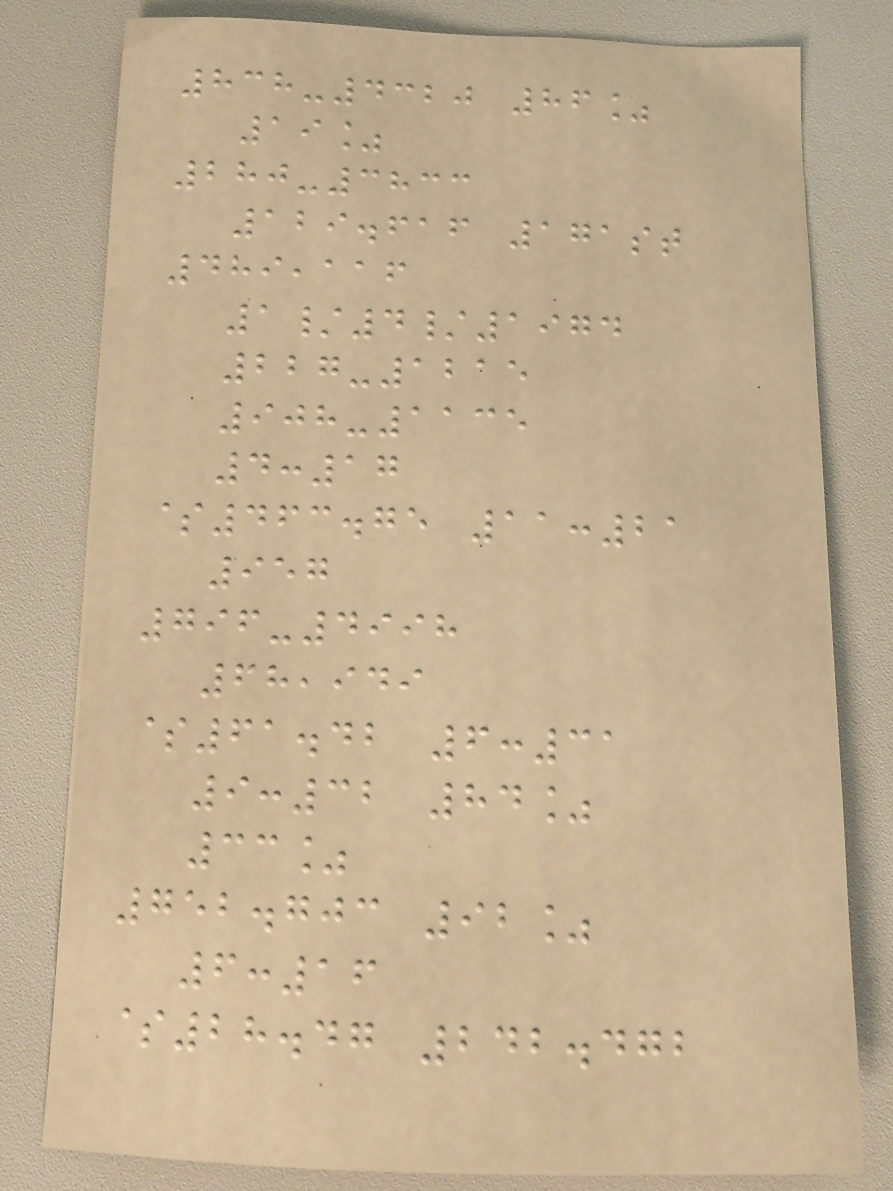838-4320 86%
19%
280-3833
129.616 171st
489,116
1/4/1974
227-1215
908-1135
4:17
$463.75 11:21
957
796-4998
68,949
$61.42 6:31
9:32 84%
33%
752.703 92%
6:16
$28.47 242.472
